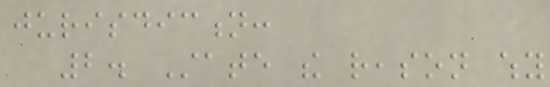jurisdiction:
2. State the reason why
